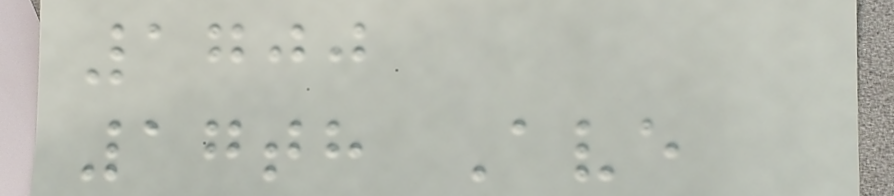1700
17th Ave
